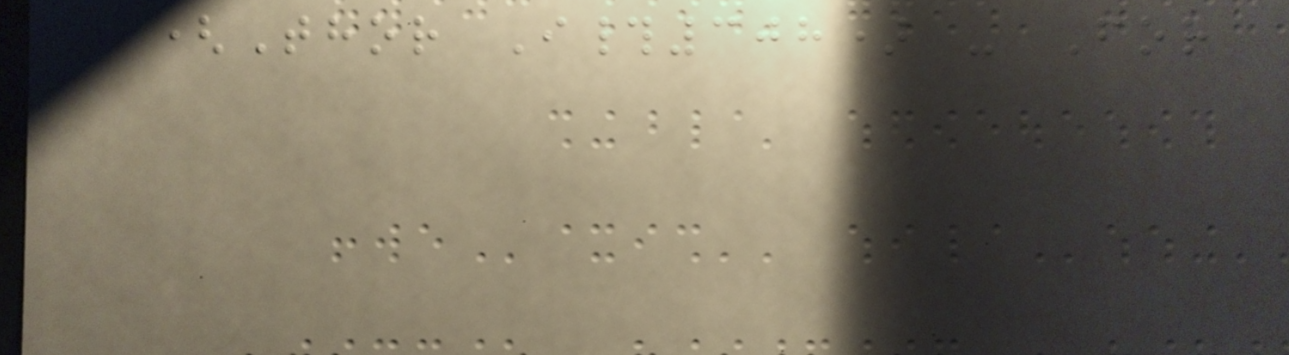(Thor I#308) - For
